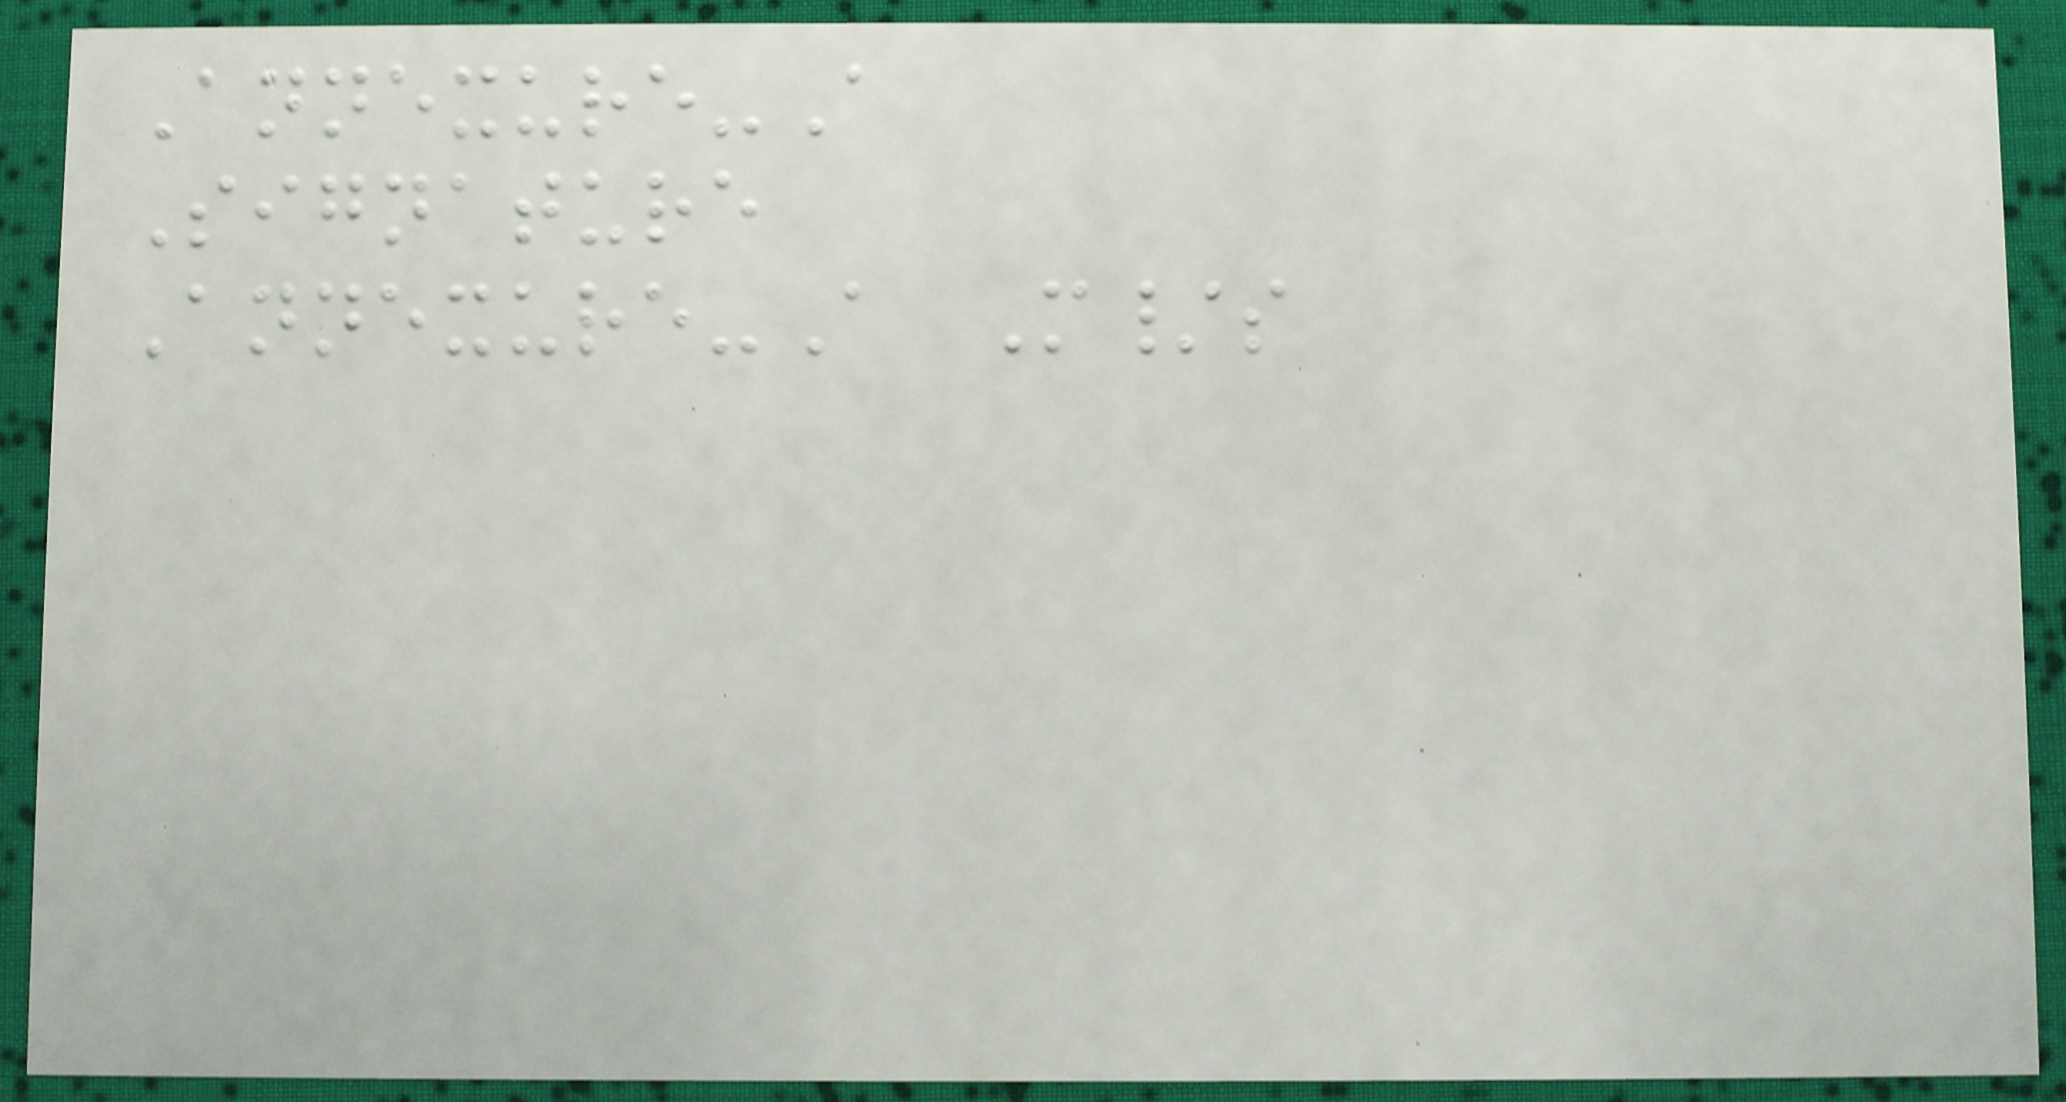Annexure-A
Signature
Annexure-A M/s
